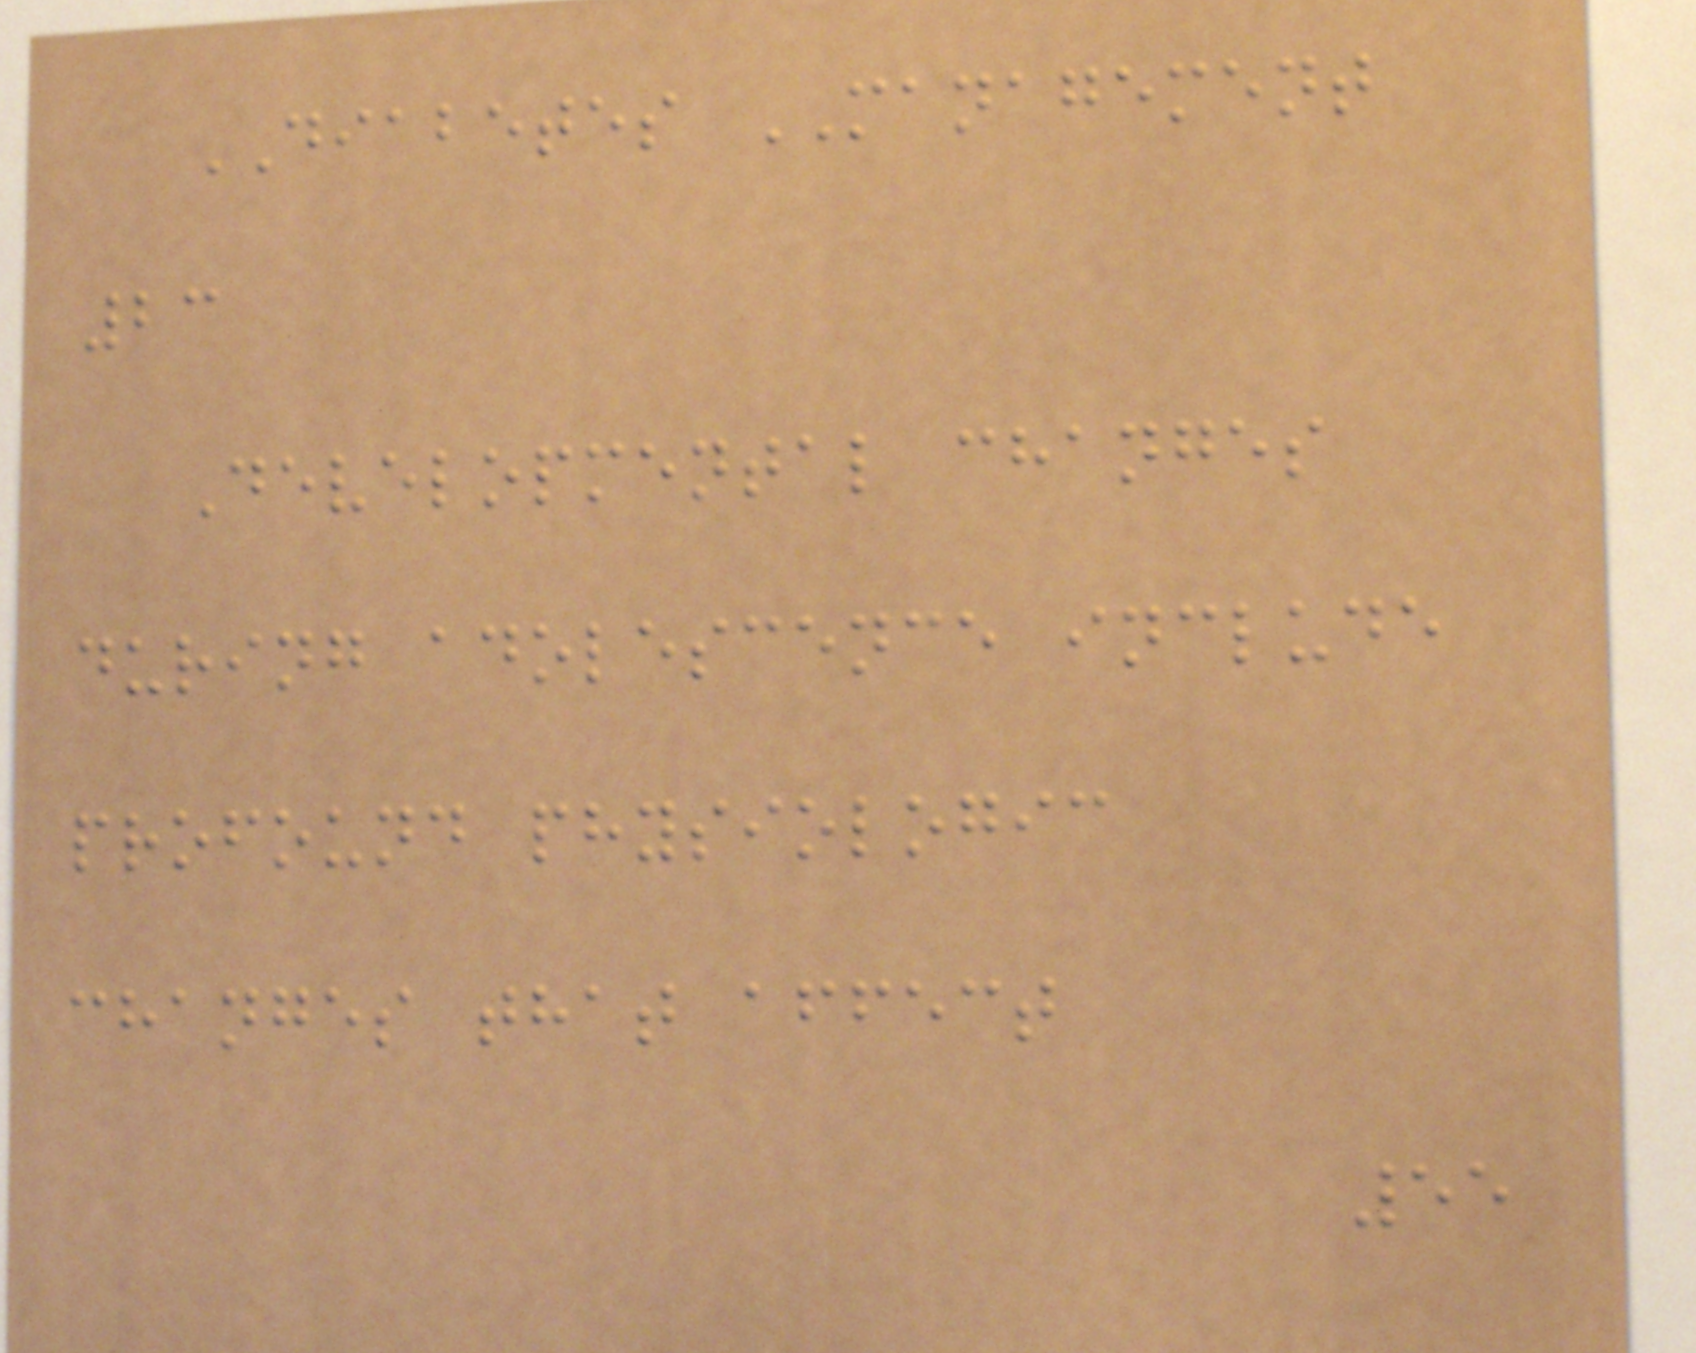DIABETES MANAGEMENT
23
Developmental changes
during adolescence include
profound physiologic
changes that affect
55
